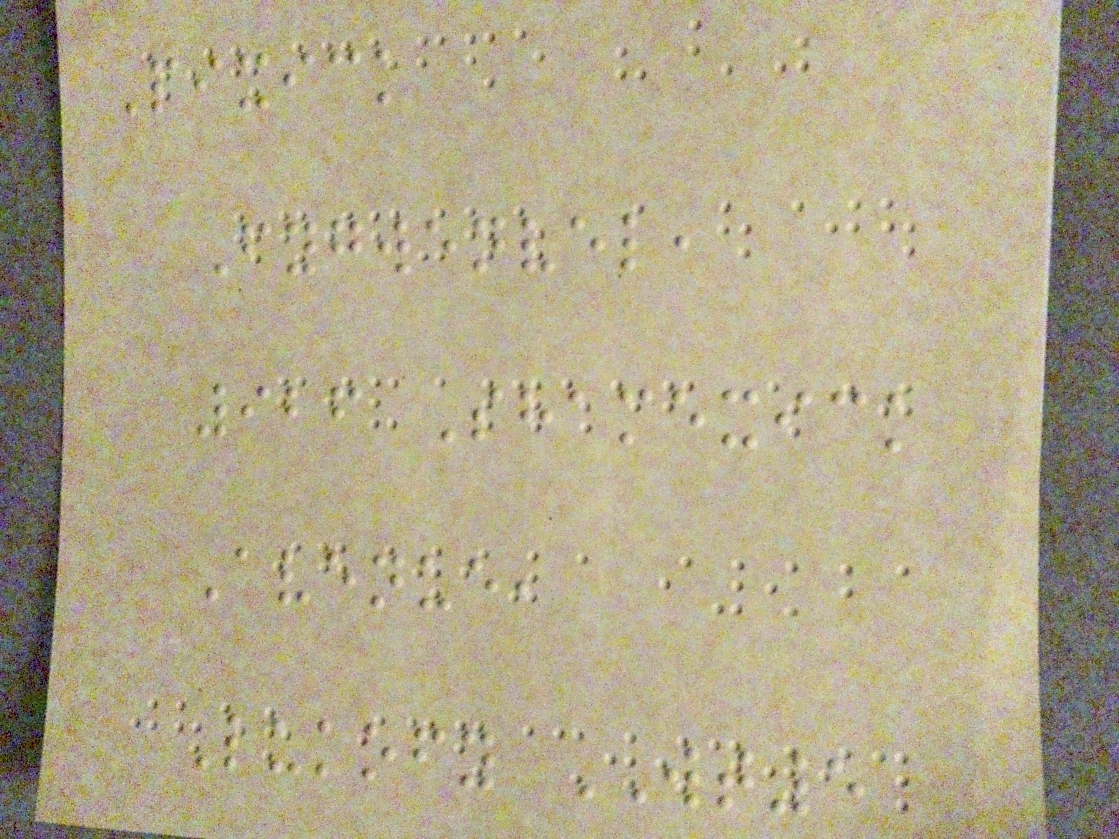Pixick
Fygwenvel,
926 Shamexick
Avenue,
Lukofy WT5
